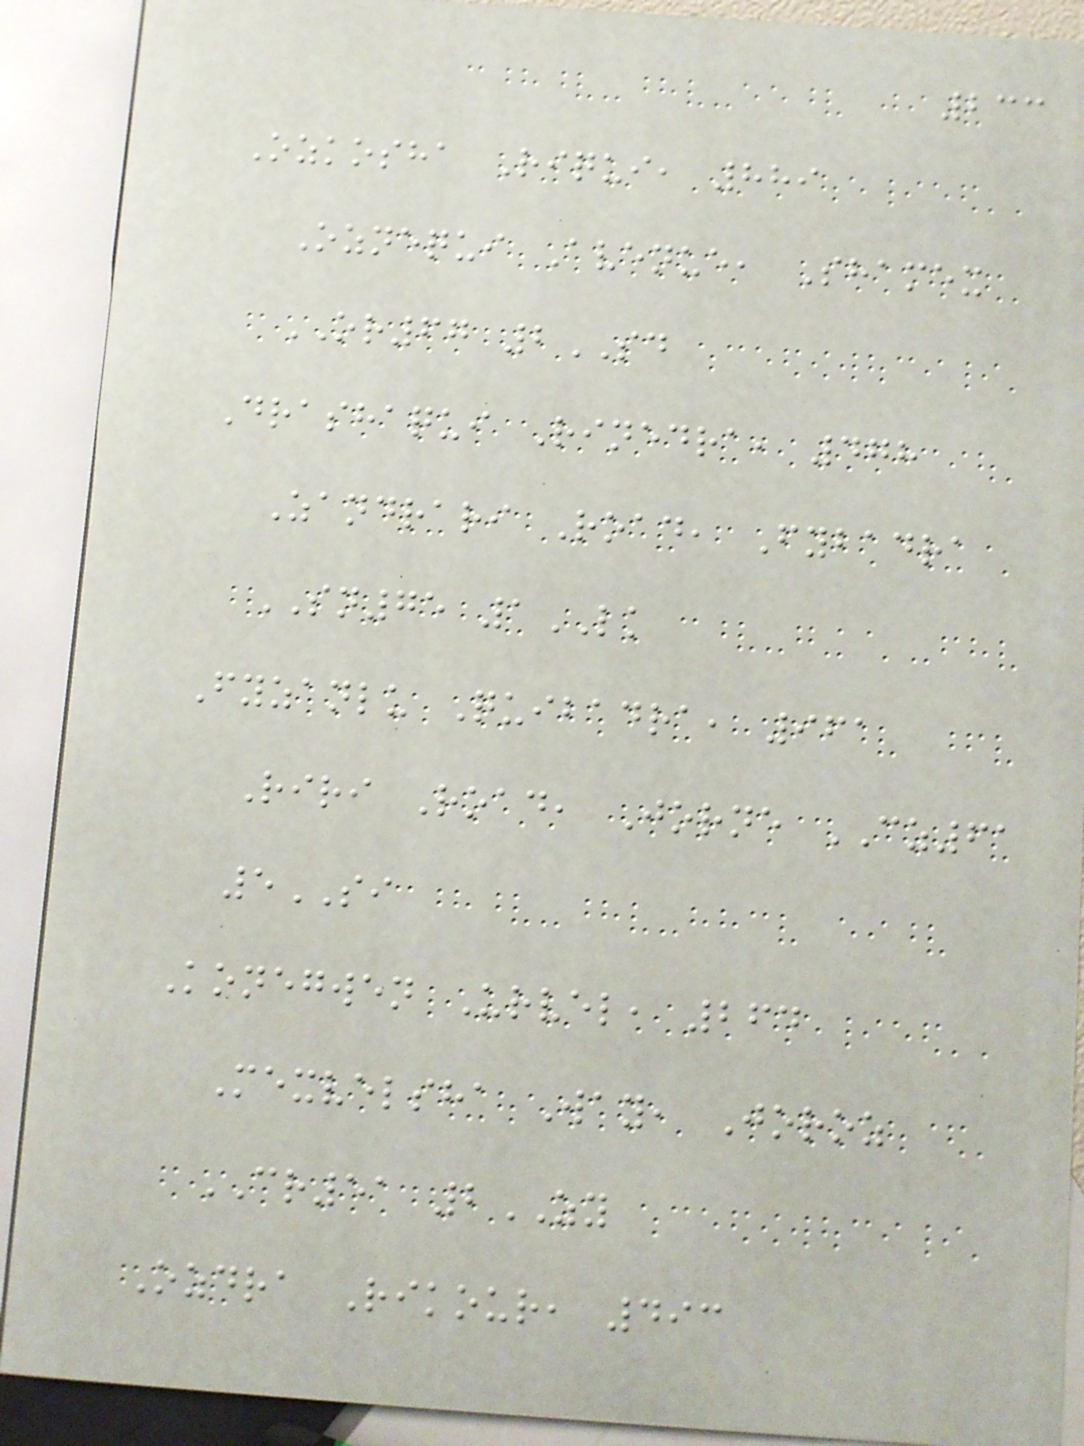233
Ozkosha Riqui, 889
Oznequi Avenue, Shamex
OR67 2SD
Drashaqui Rinedra, 478
Zandrari Road, Fybadra
SN75 1LK
Fyzanlu Quibadra, 961
Riri Road, Jorne CZ61
5SI
Konegwen Urvel, 264
Mexvelsha Way, Joroz
CR51 2ZY
Ozdra Rikour, 493
